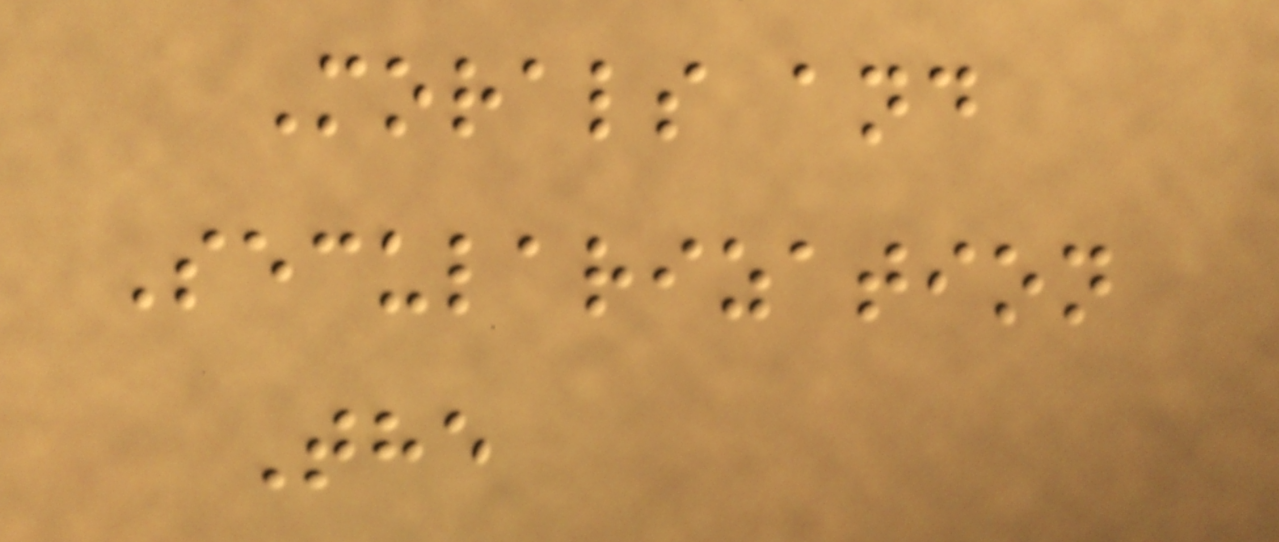Morals and
Secularization
The
